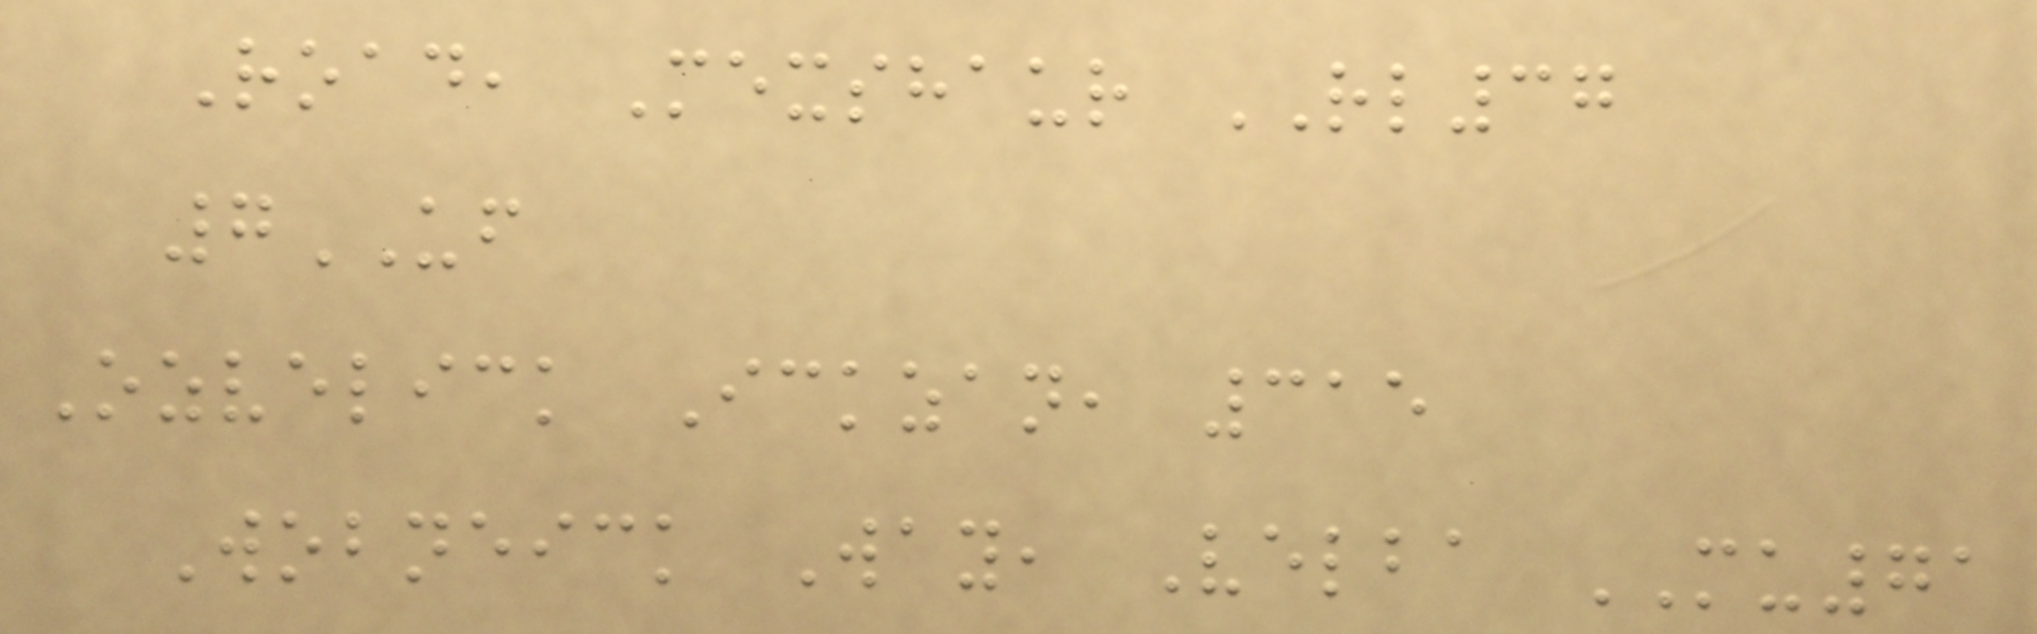Road, Mexshaur RL37
7UF
Ozvelick Ickzan, 315
Wobneick Way, Velba MU71
